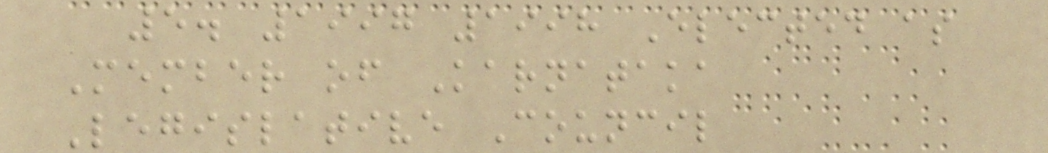5. 1997 1998 Elected as
Member of Karnataka
Legislative Council
